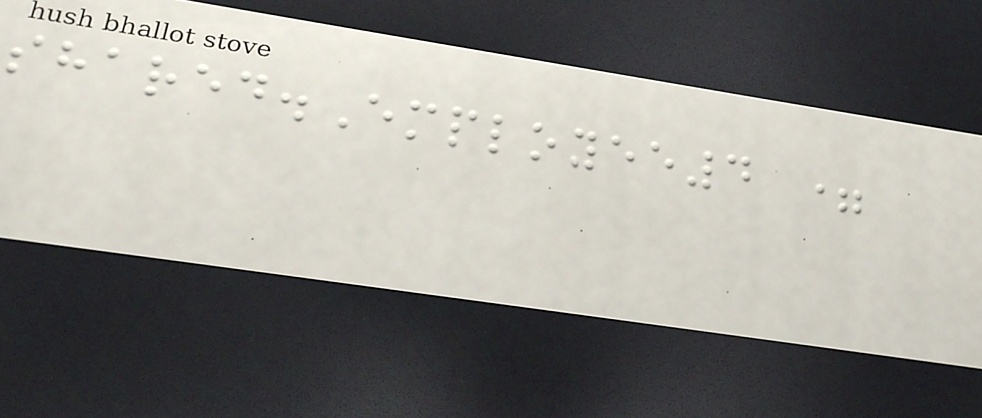shared.Employee4 =
